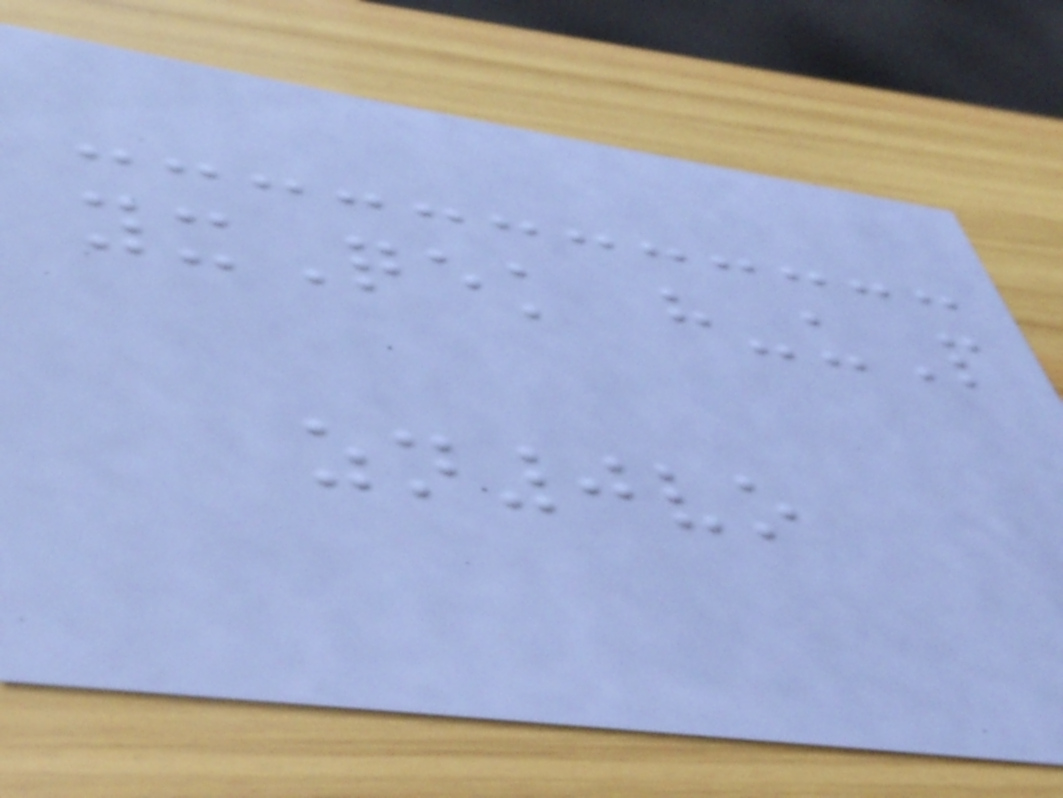yxQek h-uP
zn0vo
